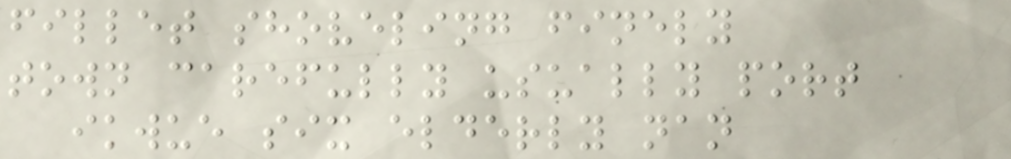fillet shoveling finely
town carefully usually port
ikwue six elderly nan
